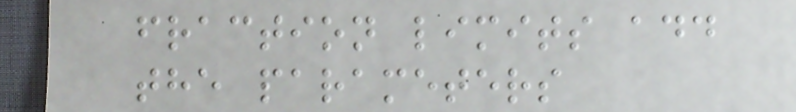fraction limits add
the parameters
